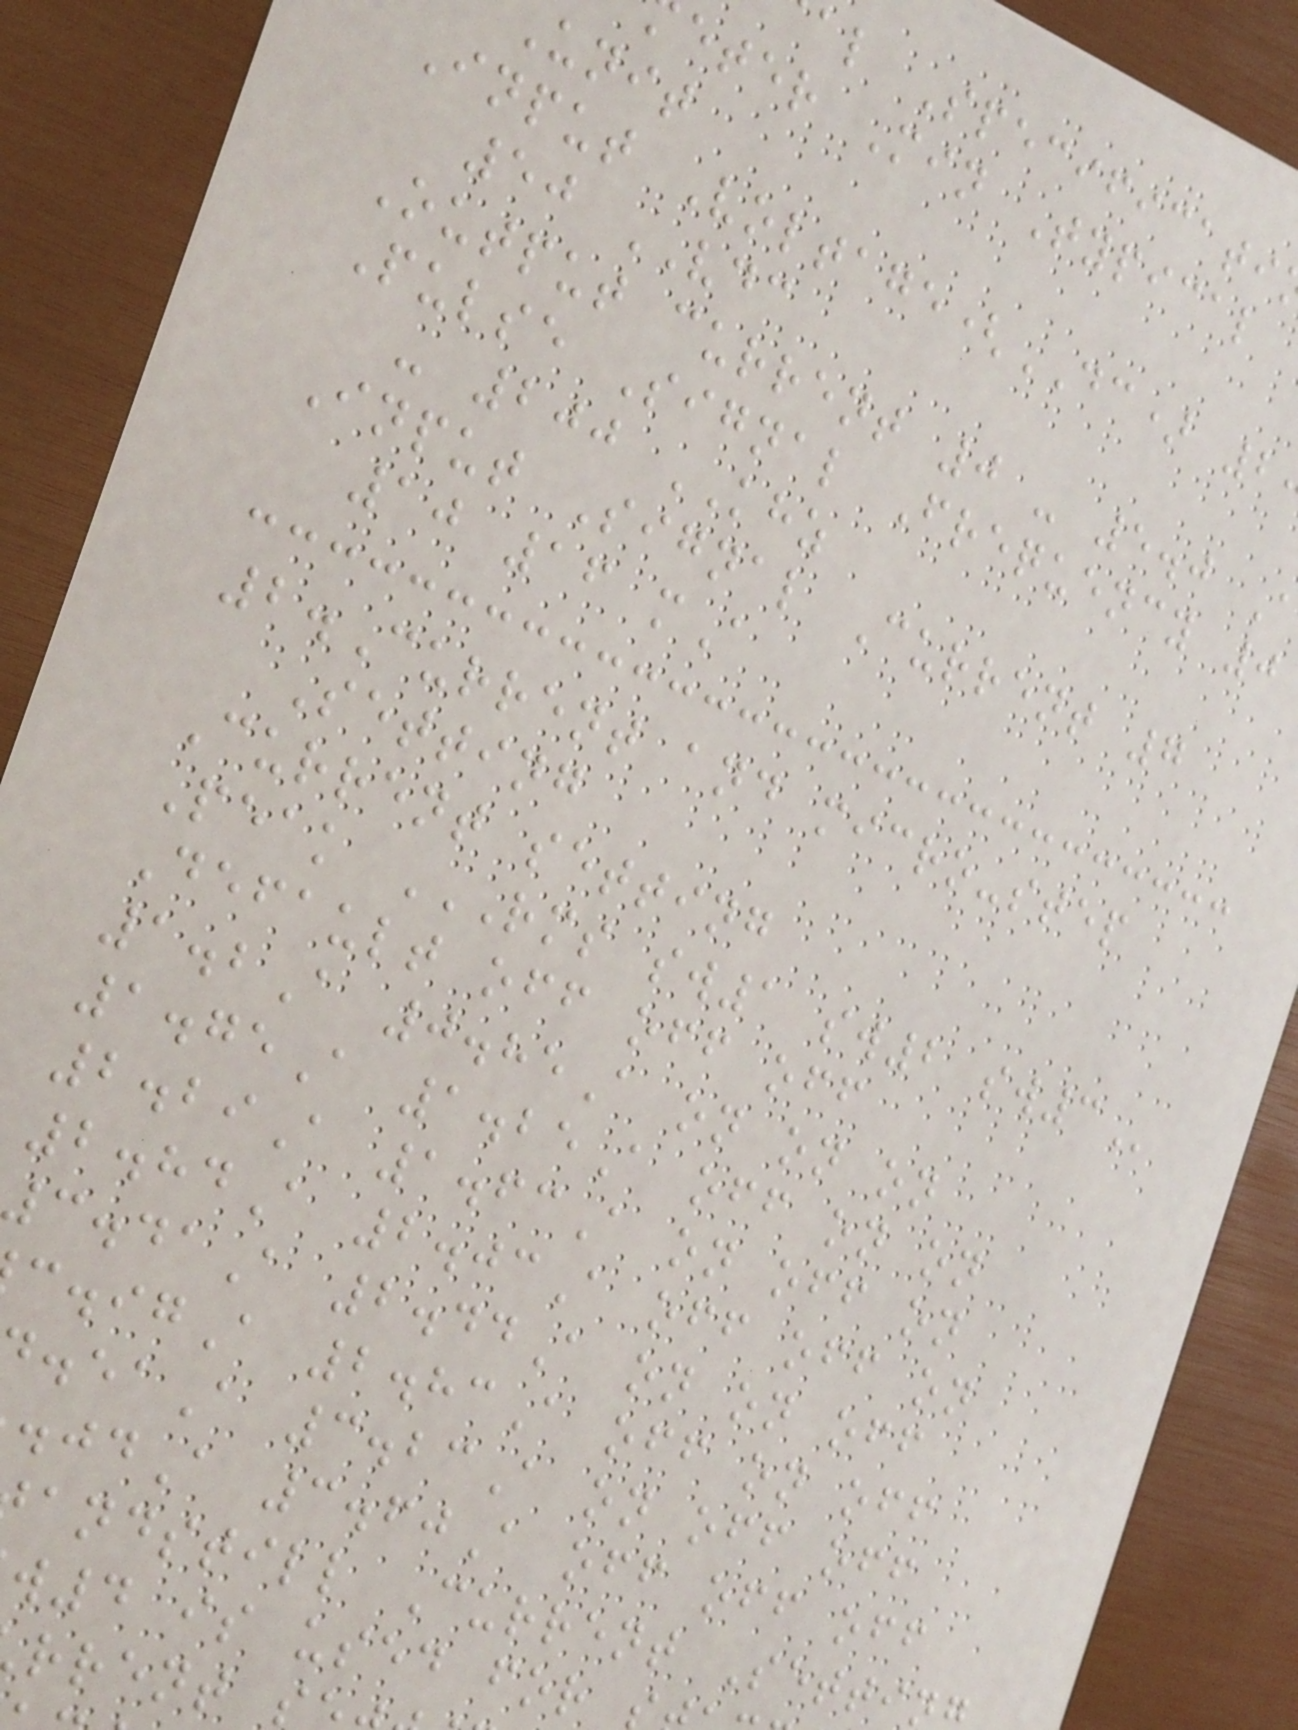al Specificati
eter Min Typical
unit
Input Voltage(DC) 2
50 VDC
Output current 0 - 5.0
Pulse Signal Frequency 0
- 200 KHZ
Input Signal Current 7
10 16 mA
2.Current and micro-step
Setting
Current setting
Peak RMS SW1 SW2 SW3
Default off off off
1.2A 0.85A on on on
1.75A 1.25A off on on
2.29A 1.63A on off on
2.84A 2.03A off off on
A 2.44A on on off
A 2.83A off on off
A 3.23A on off off
A 3.60A off off off
andstill Current Settin
w4 is used for
rrent s
